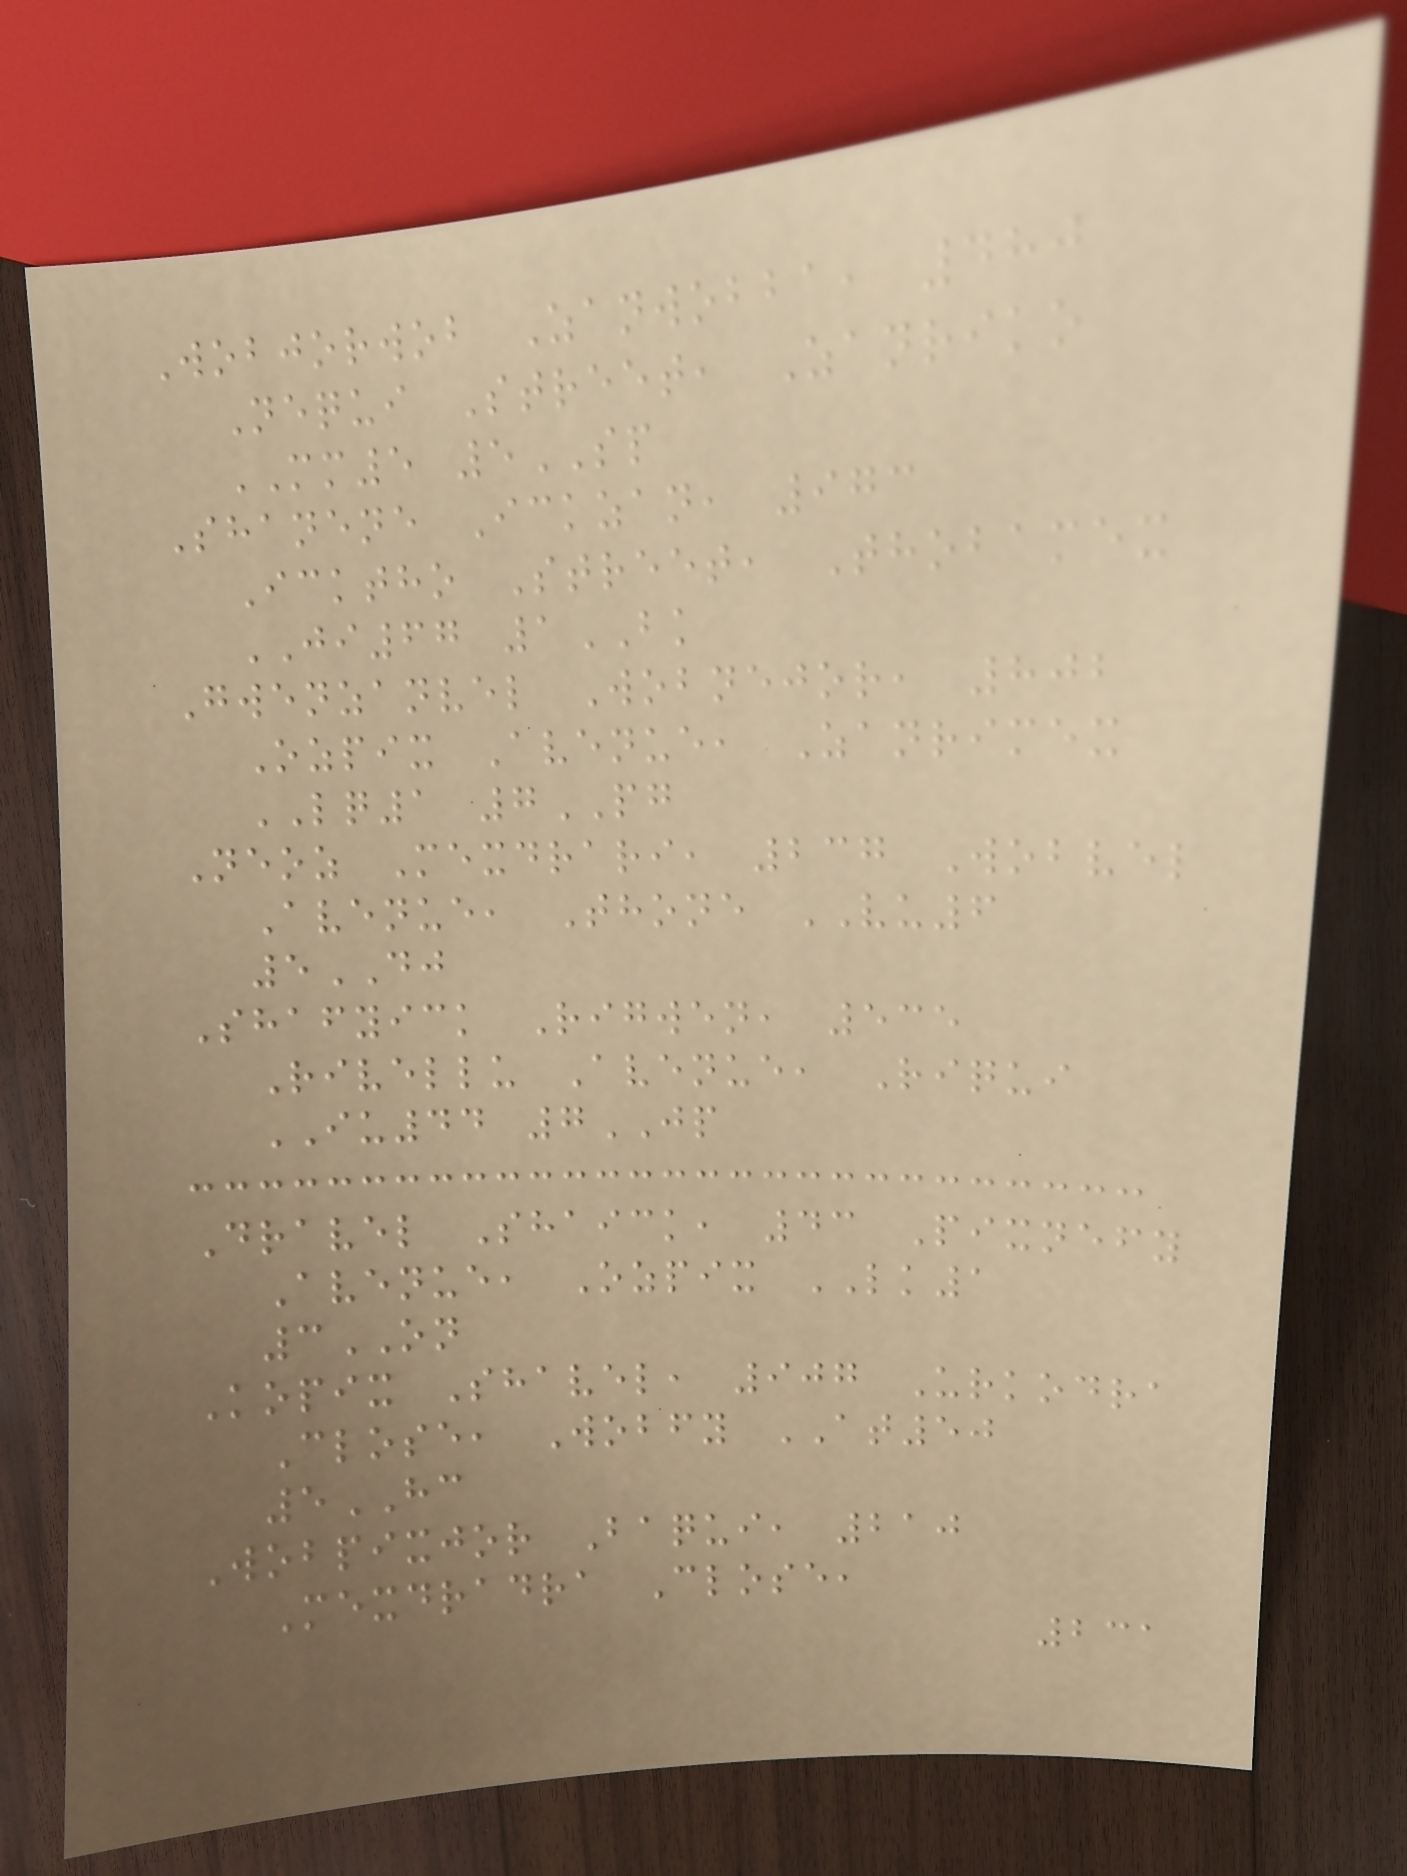Wobjorwob Zanwobba, 480
Nequi Street, Zanriko
MM5 5SP
Shanene Ickzan, 973
Icktho Street, Thobamex
JI67 1BK
Gwenzanvel Wobnejor, 802
Ozpix Avenue, Zanrimex
LQ1 7PG
Neoz Mexdrari, 237 Wobvel
Avenue, Thone VU6
5DJ
Shafyick Rigwen, 535
Rivellu Avenue, Riqui
IU44 7JP
Dravel Shaick, 43 Pixnefy
Avenue, Ozpix LK1
3ON
Kopix Shavel, 907 Urkodra
Close, Wobfy AT50
5HC
Wobpixjor Baqui, 210
Mexdradra Close,
231
